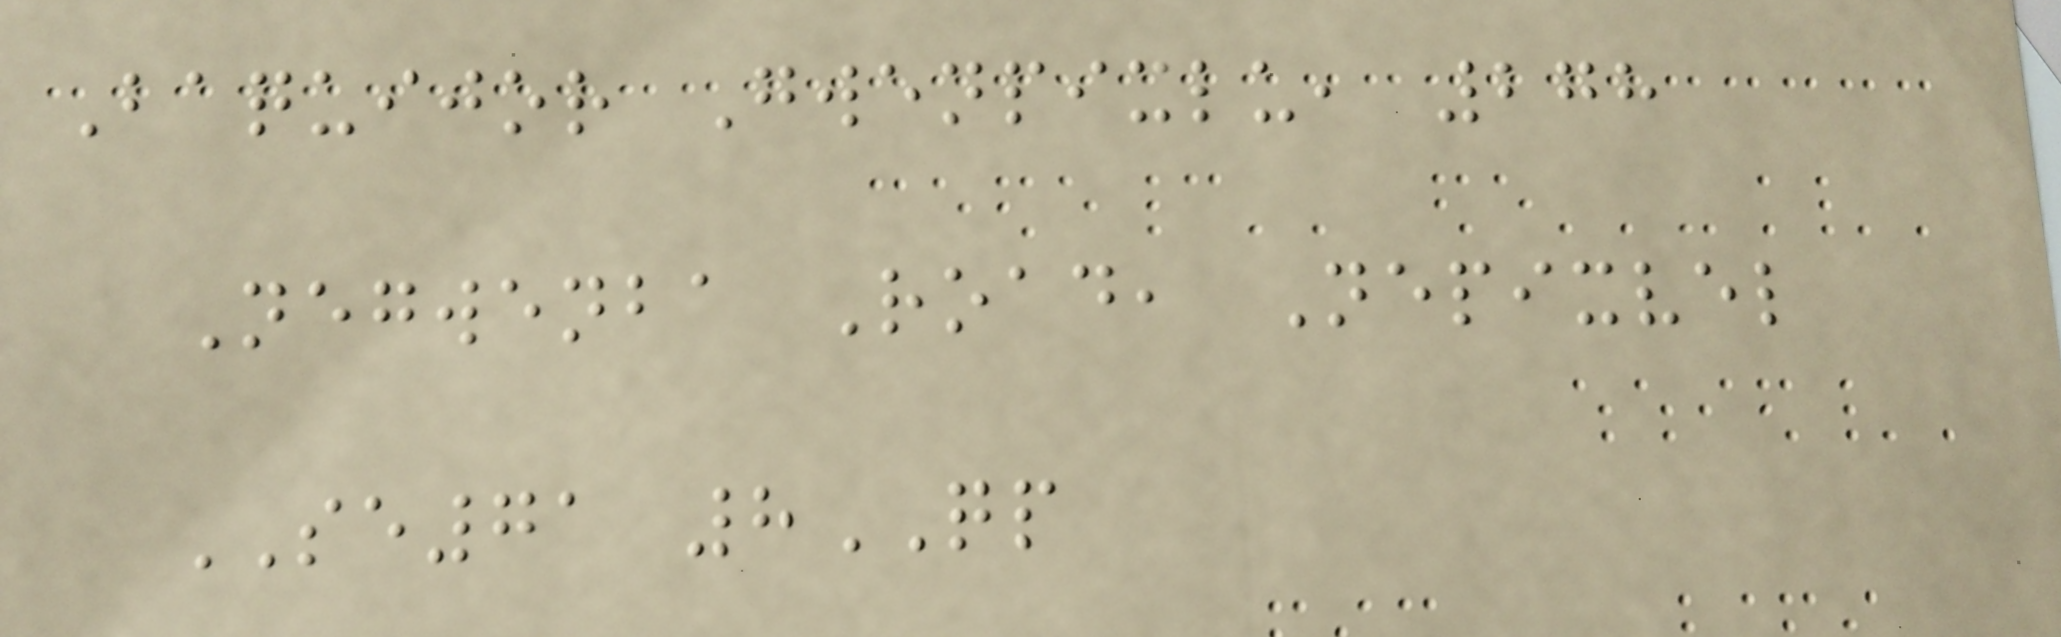Baquijor Gwenpixlu, 278
Negwenba Road, Nepixvel
SE71 8QP
